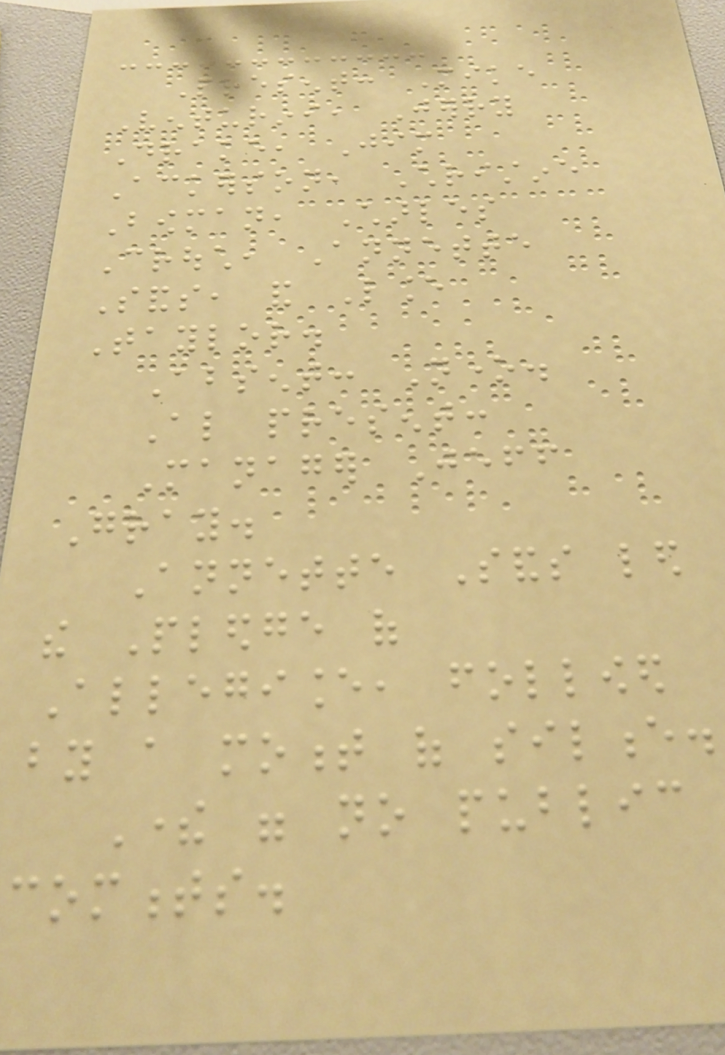Present: Mike
Venturini, Jerry
Drake, Jim
Ackerson, Christine
Bowman, Charles
Crouch, Annette
Sands, and Lance
Taylor.
Absent: None.
Also present:
Manager Jeff
Gray.
Annette Sands led
the Pledge of
Allegiance, followed
by a moment of silence.
There were no public
comments.
